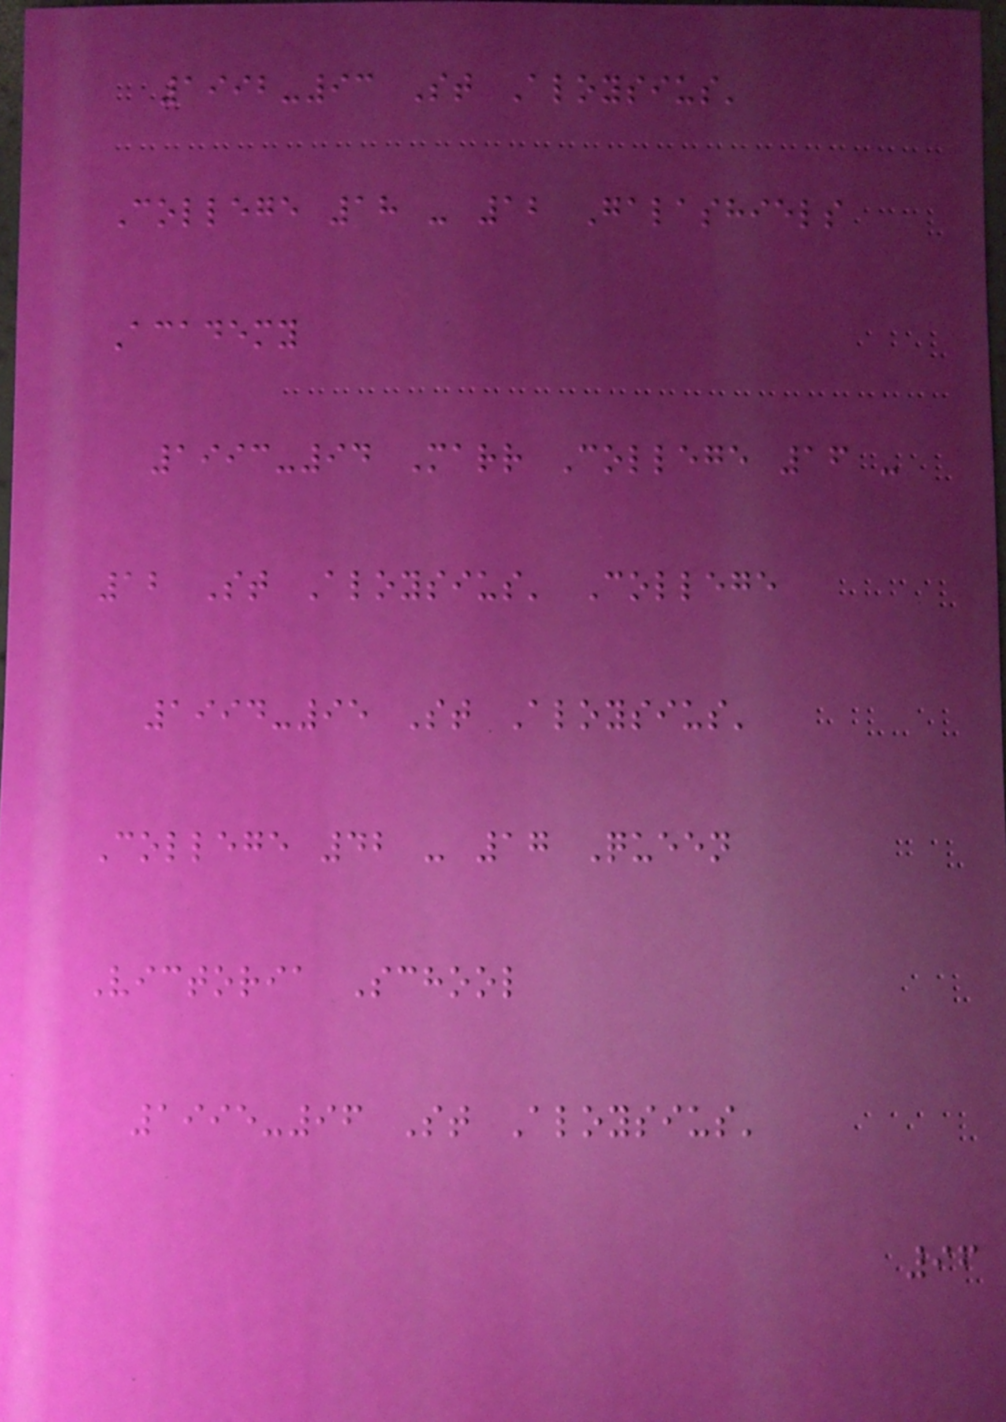1992-93 St Aloysius'
College 18 - 12 Galashiels
Academy
1993-94 Marr College 16 -
12 St Aloysius' College
1994-95 St Aloysius'
College 42 - 17 Queen
Victoria School
1995-96 St Aloysius'
96
